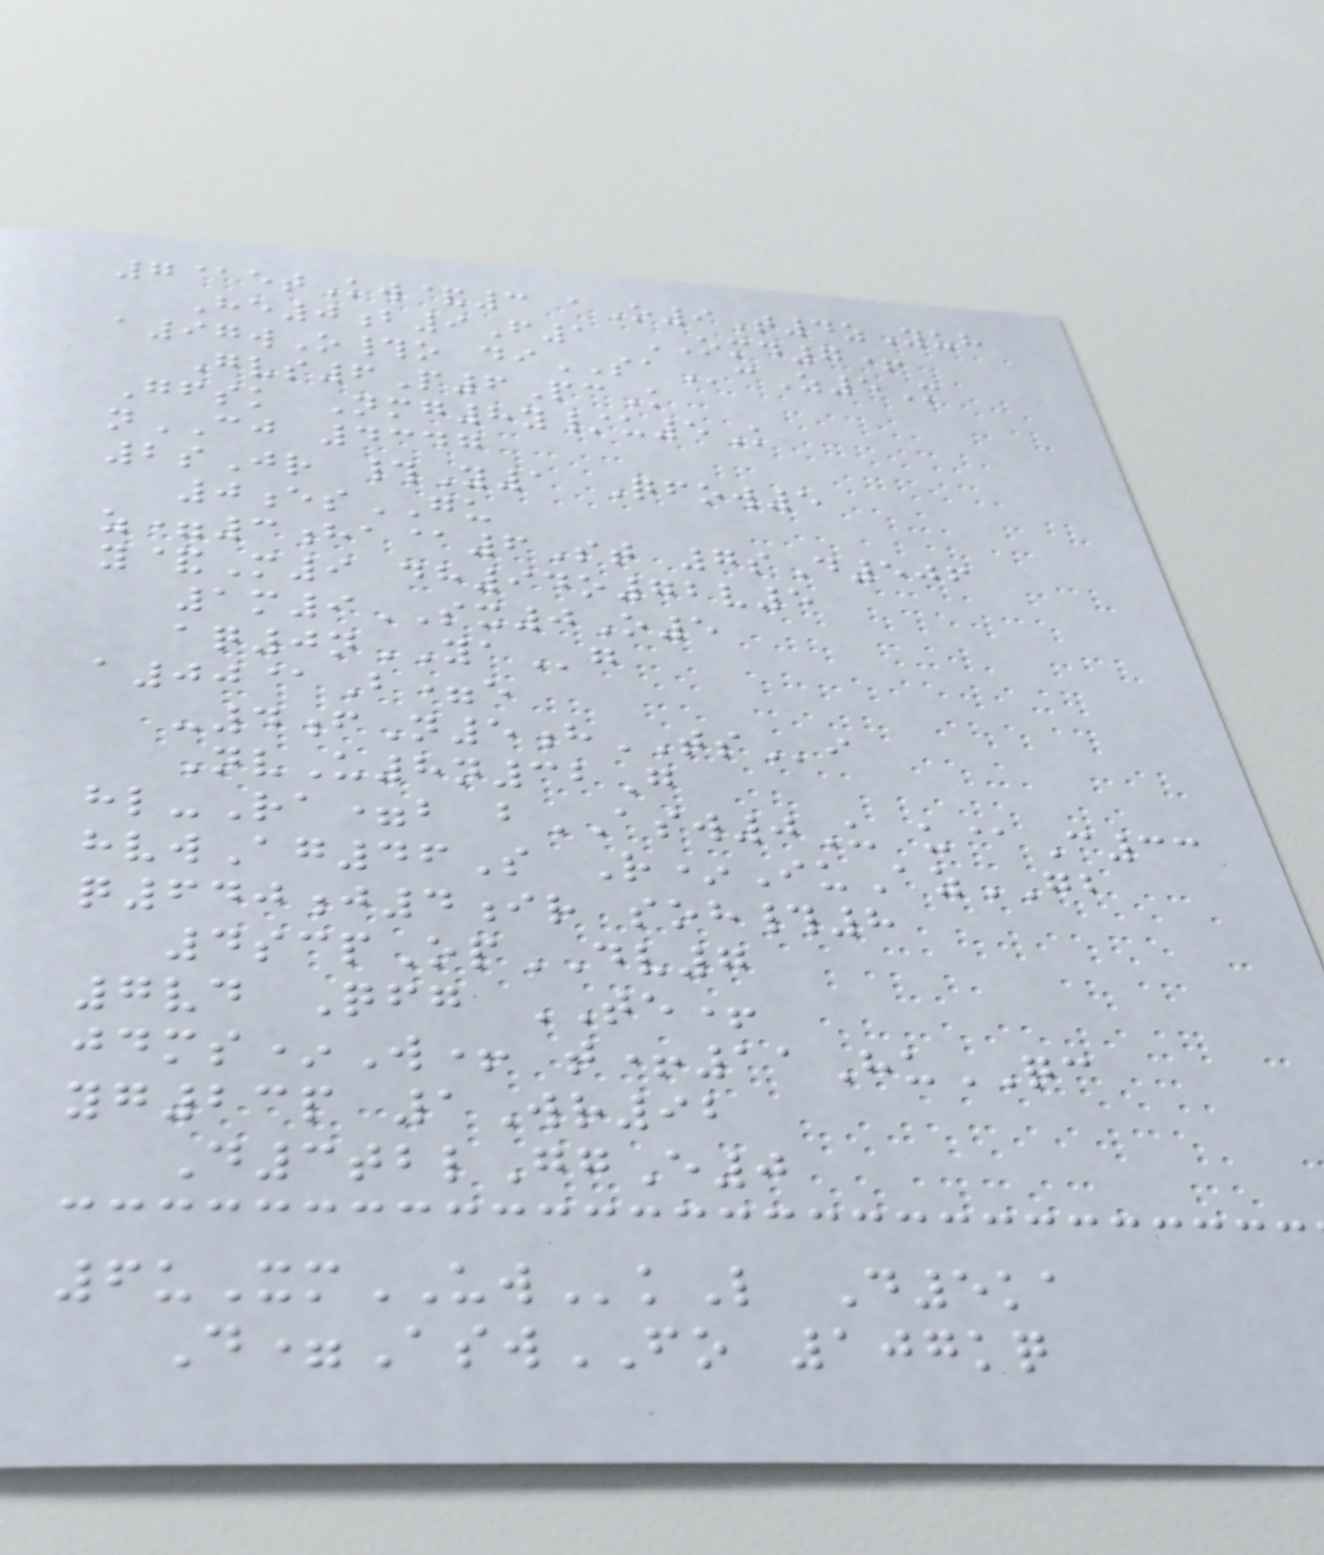7@etKw&3 aO9T4zYuh
He0b9F1 OMD7+
a97wO#o diSAcZ5M
Gvs6P6PcK
Gfsk Nmg8y/u5K
nCJ 4347
2sJr #Y1 Qfow5
0esGU
z=3ha@6St 7sD506
y&M9 dh94o72v5
1m9SX0O5
aq0nYAg
a00@B=e
-4fN5hTSi
NvU8n32G
hl-Ra=b bASW0U u@C33
hvwAg46S R*IuAzGB
q640j4ir soh#8
4scpOpDV7
7vd Qfg TE+
jdms*W+ t+11HuQC
yg23p 1Wr92
D3tblGgE0
6uXmUWkL D5ka
D=AswFO 107kq
